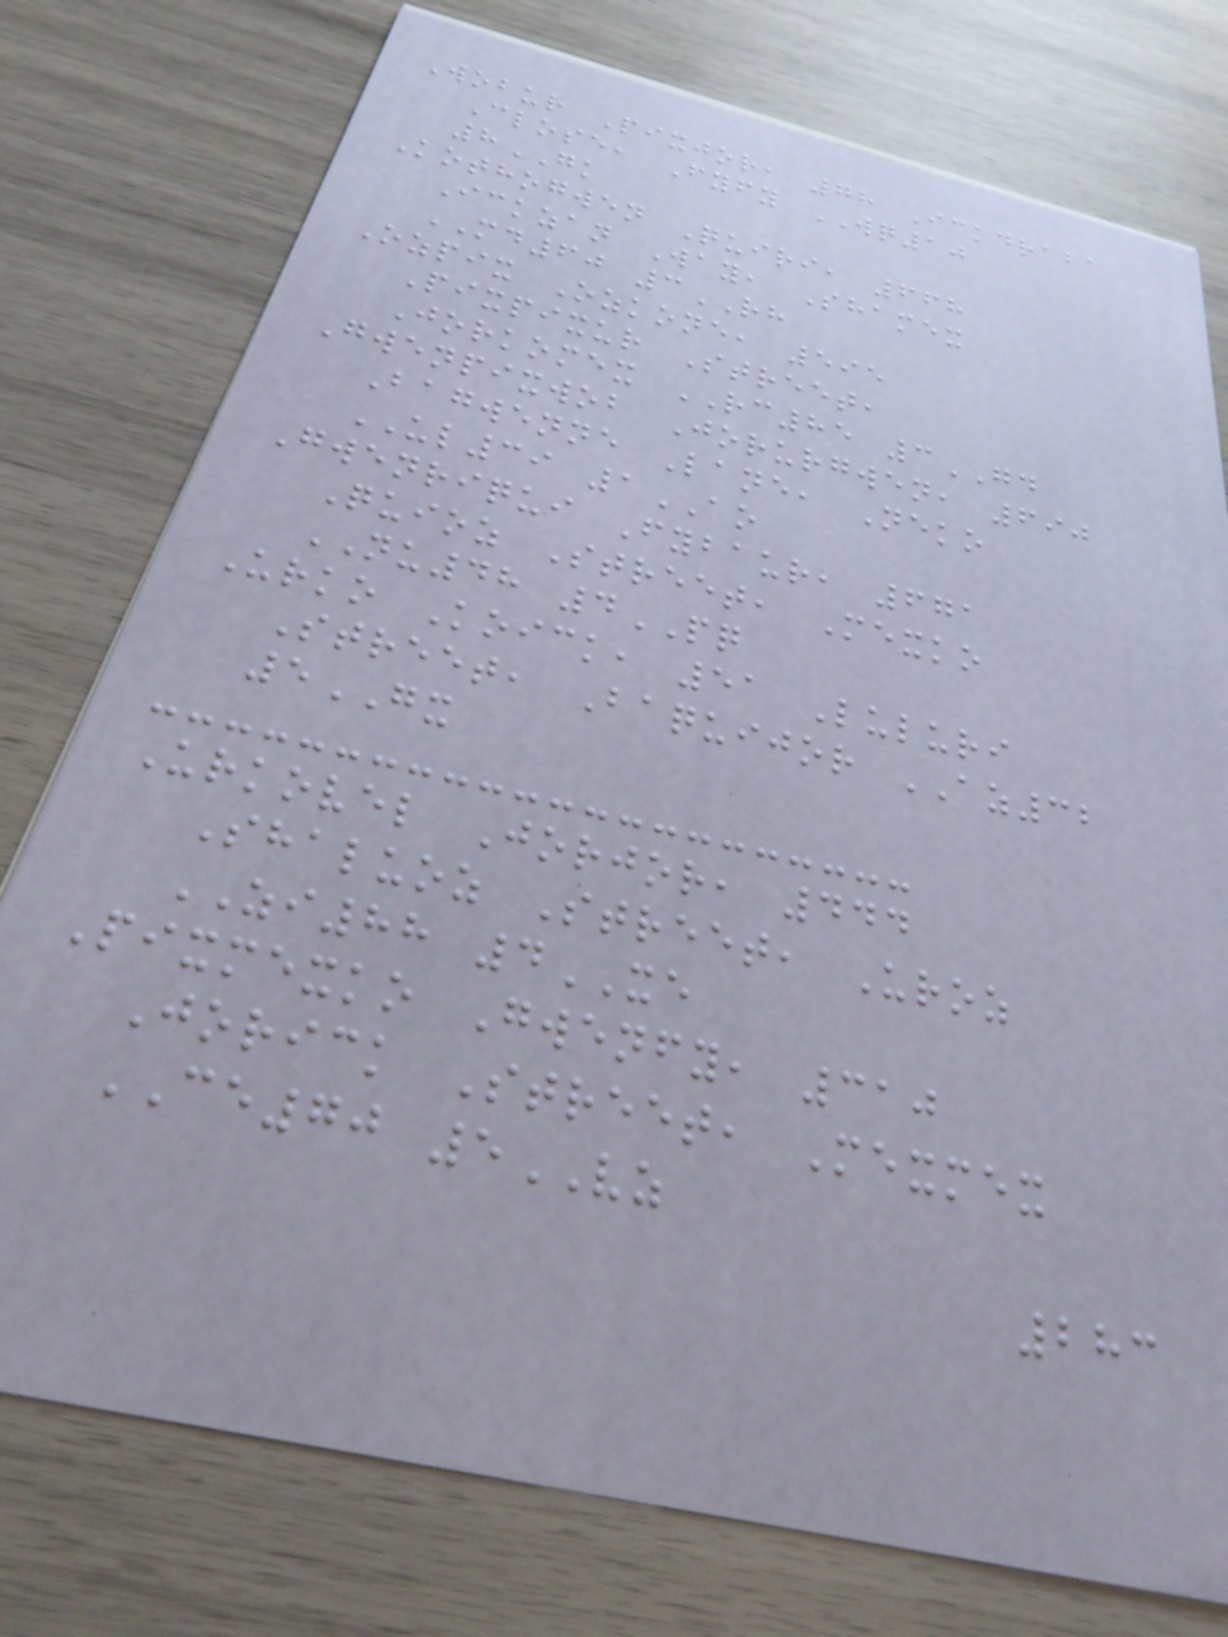Wobur Pixjor, 78 Ickdraba
Close, Fyfy WQ10
8GK
Kothogwen Quiri, 668
Ickzan Way, Shamex
MD60 3RH
Ozpix Ozkone, 595
Pixpixur Street,
Jorkomex RC85 3GD
Gwenpixwob Jorurgwen, 690
Bagwenne Lane, Neko
UL39 1AO
Gwenriqui Fybaur, 671
Quioz Street, Mexko
NU48 4PQ
Urko Koick, 51 Luluri
Street, Baquijor AZ32
5GX
Urkovel Jorjor, 444
Shaluoz Street, Uroz
ZI88 4XE
Pixmexko Gwenfy, 310
Jorick Street, Mexmex
CE70 5VZ
283
